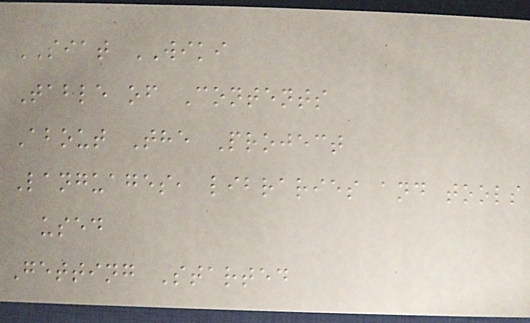SIAT WIKI
Table of Contents
About The Project
Languages, libraries and tools
used
Getting Started
